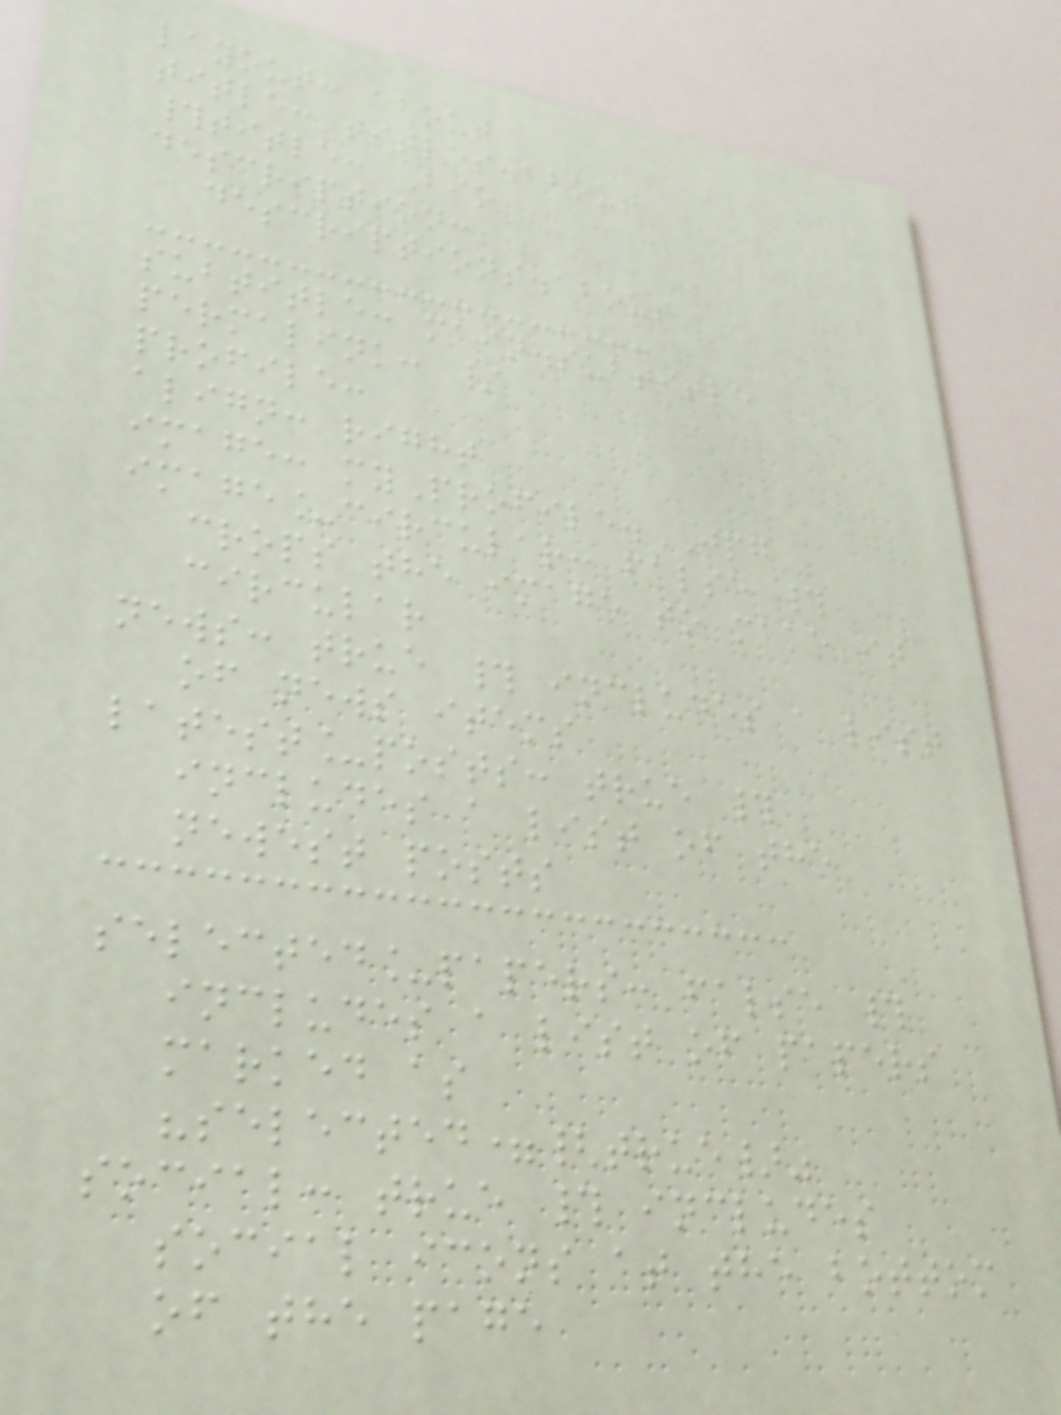layout: about
title: titles.about
#title: Bio
description:
descriptions.about
subtitle: main.subtitle
permalink: /
profile:
align: right
image: myProfile.JPG
image_circular: false #
crops the image to make it
circular
news: true # includes a list
of news items
latest_posts: true #
includes a list of the
newest posts
selected_papers: false #
includes a list of papers
marked as
"selected={true}"
social: true # includes
social icons at the bottom
of the page
